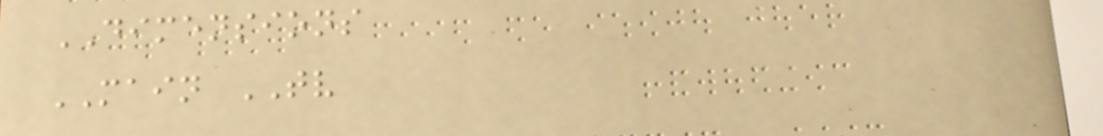DIMENSIONS
MAIN TV
